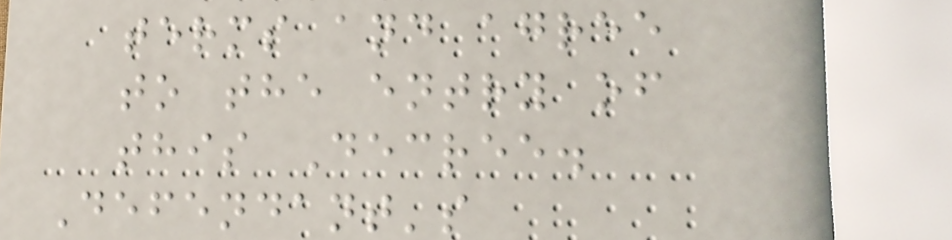terms and agree
to the entry of
this Decree.
Defendant's
